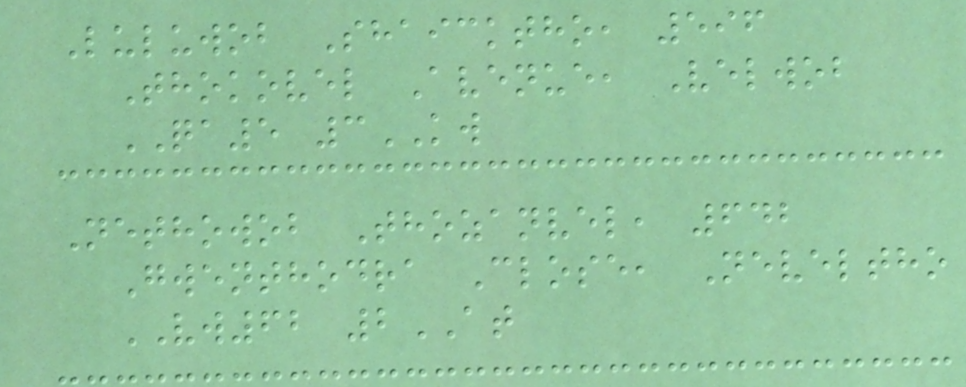Luluwob Shaicktho, 596
Thokovel Avenue, Velwob
QA5 3KW
Nethowob Thozanvel, 642
Gwenthodra Close, Neveltho
VW62 2AT
